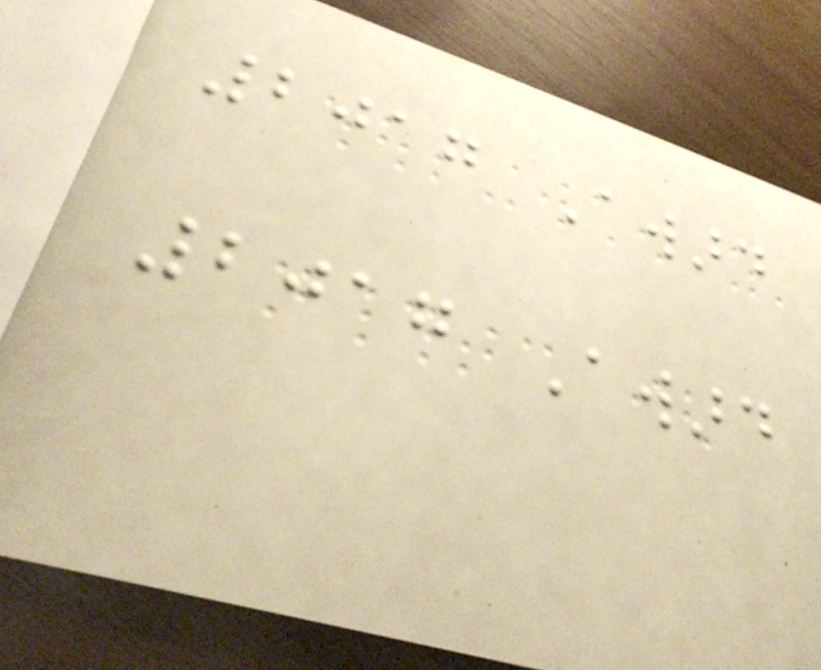2017 Award
2017 Award
